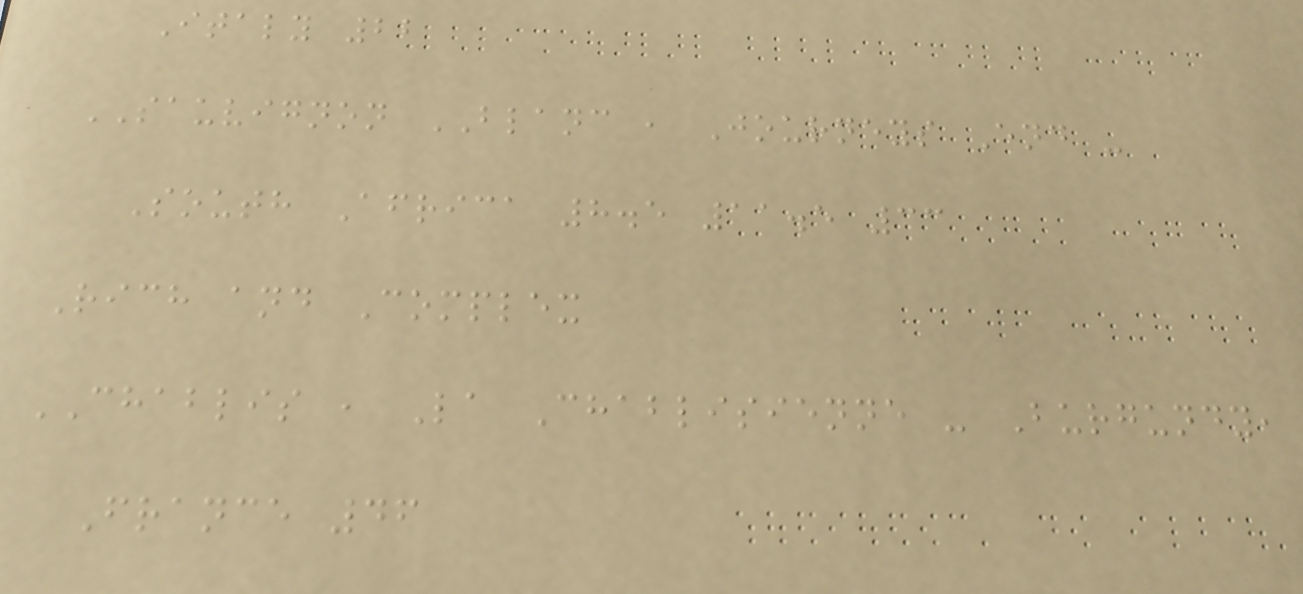Italy 22
SAUVIGNON BLANC , Journeys End -
South Africa 8.5 11.5 33
Rich and Complex
CHABLIS , La Chablisienne - Burgundy,
France 46
